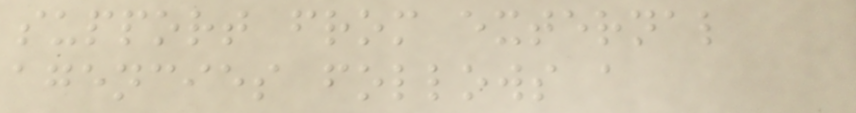support from external
agencies follows a
